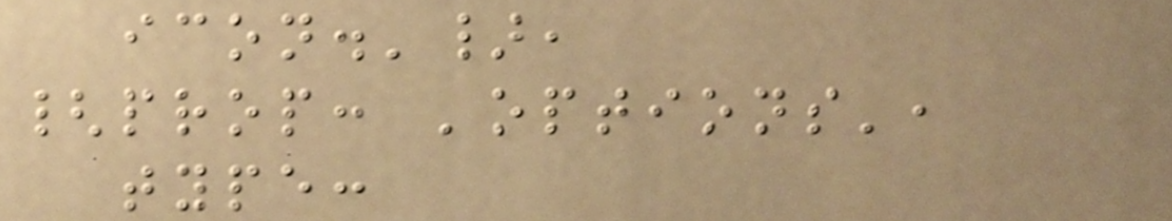icon.'},
{prop: 'options',
type:
